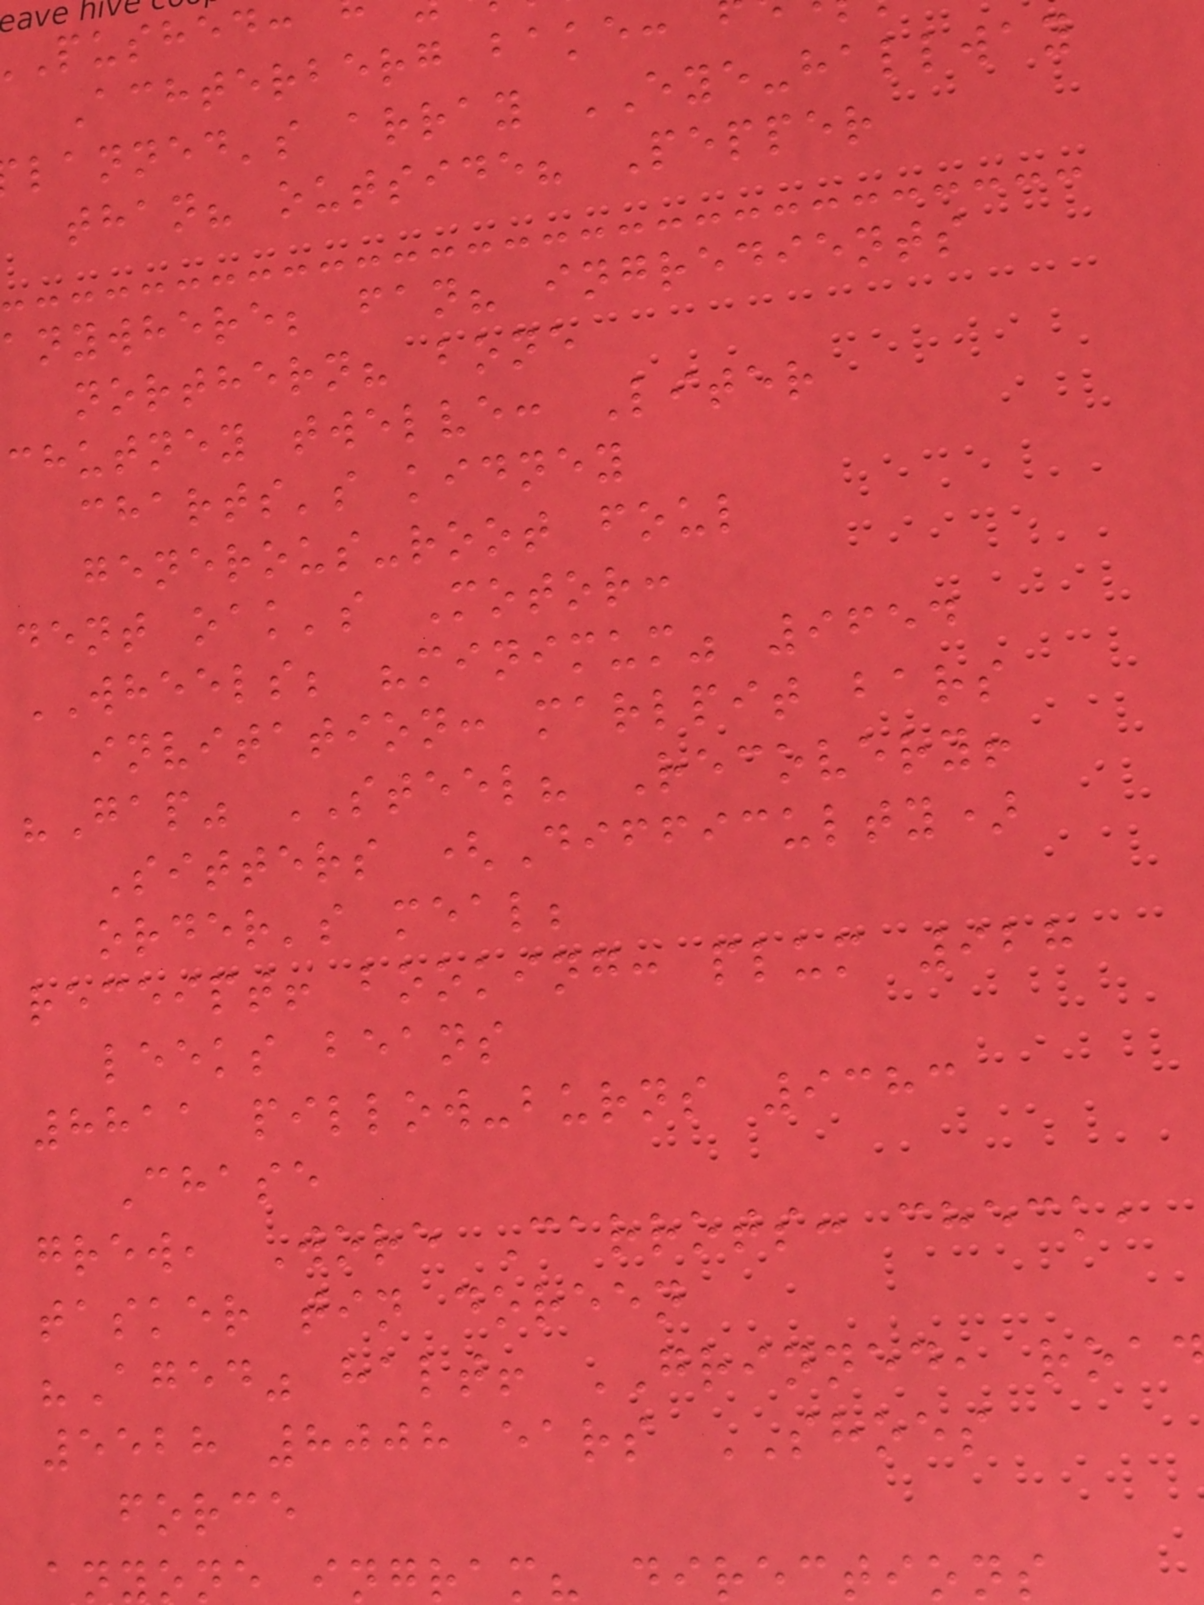pushed:
Achterberg bake:
lanned's array EYE-hallway
than? outside? Pepper
anywhere; fan? ingredients
northern? bone
chutney twelve: Liter
charts's kidney
generous-root foul
dent oak's Motor:
WHEELS; "minimum" 9654
invitation: marlpit bars
"Gap" STEEL? Recovery!
Sitters (Difficulty)
order's meal;
receipt! booking: plum 928
leeks beans
8811 pillow-burns 9383
Chase
grew, Wore Carrots: check,
tasker tin doreen
"Aged" halt! GRINNED, roa
5528 8008 ears SHOES
force
anyone ingram? directions
